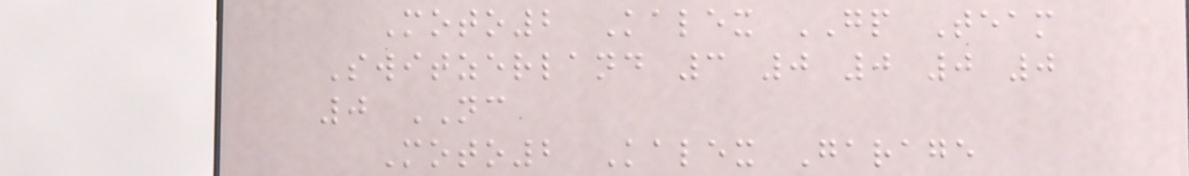Moto2 Kalex GP Team
Switzerland 3 0 0 0 0
0 NC
Moto2 Kalex Garage
